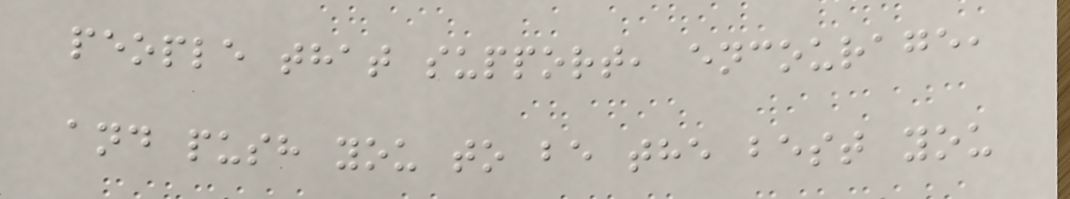people that support, encourage,
and push you to be the best you
